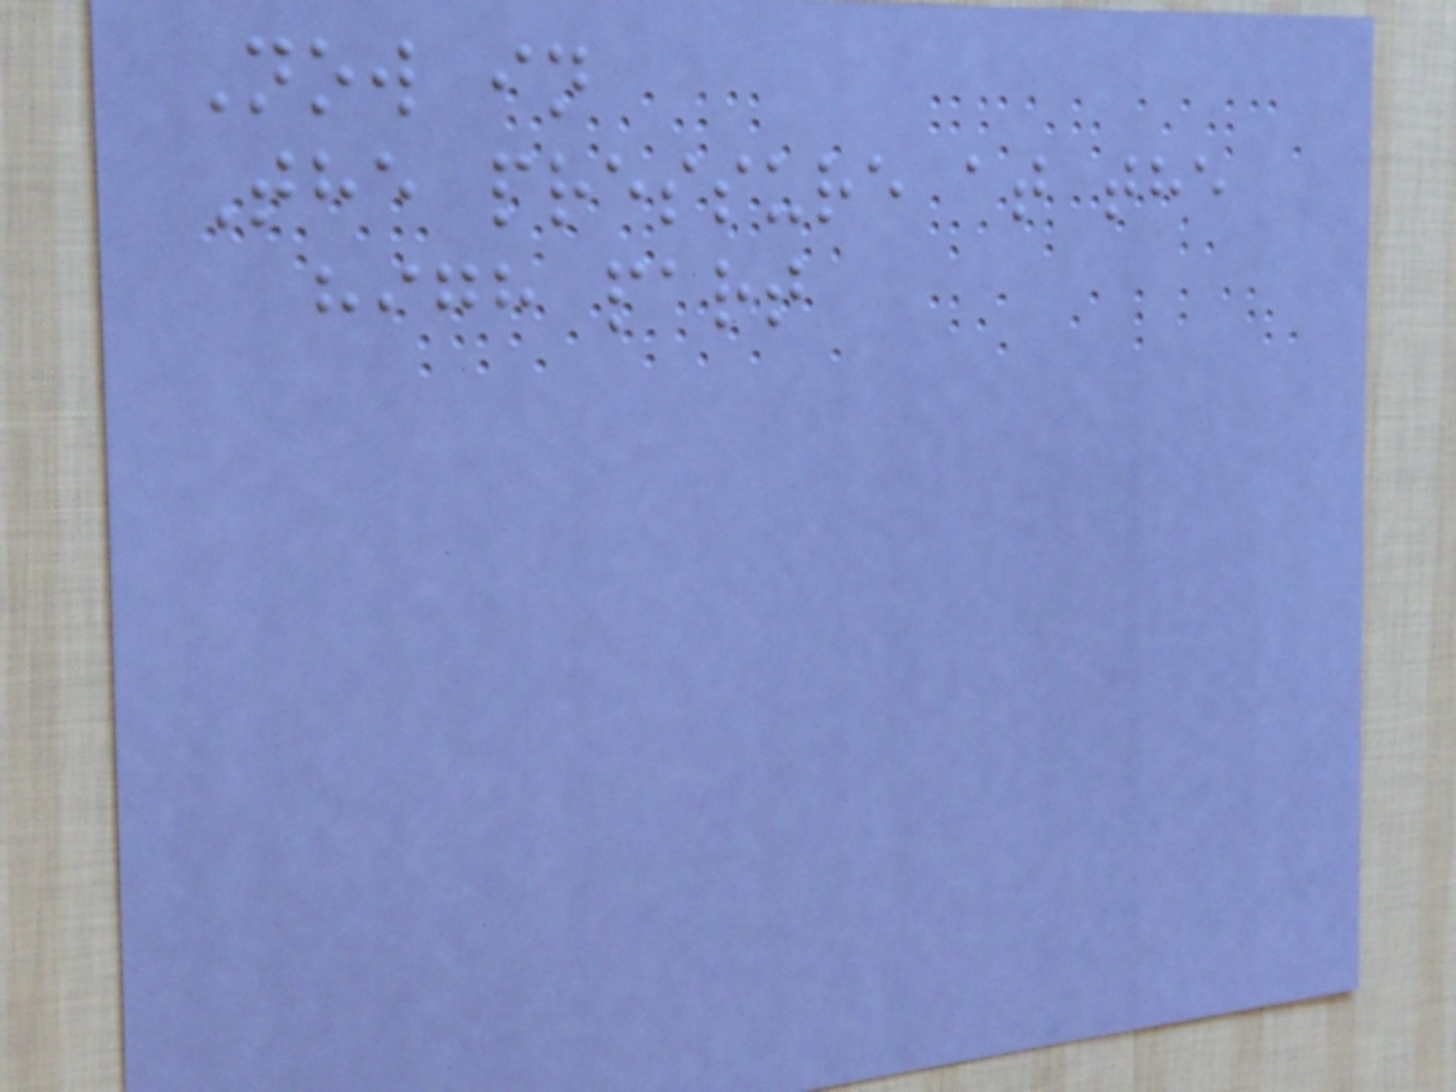Now in
The pressure at the
high part
